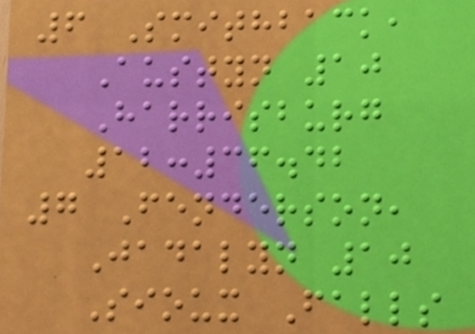6 Smithback,
Austyn 10
Harrisburg
12:36.42
7 Fenderson,
Jadalyn 10
Sioux Falls
